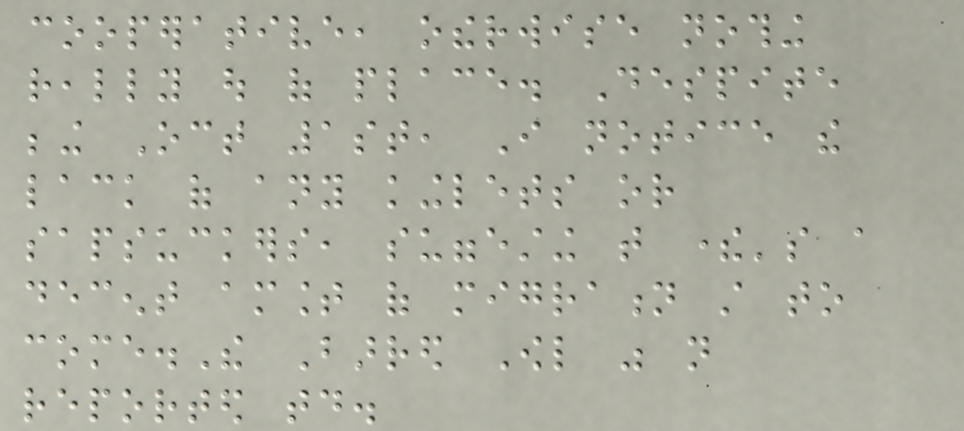cooperative, otherwise nothing
really out of place. Despite
being Oct 1st, I notice the
lack of any kinglets or
sapsuckers, suggesting that there's a
decent amount of migration still to
come.The Barred Owl was not
reported today.
